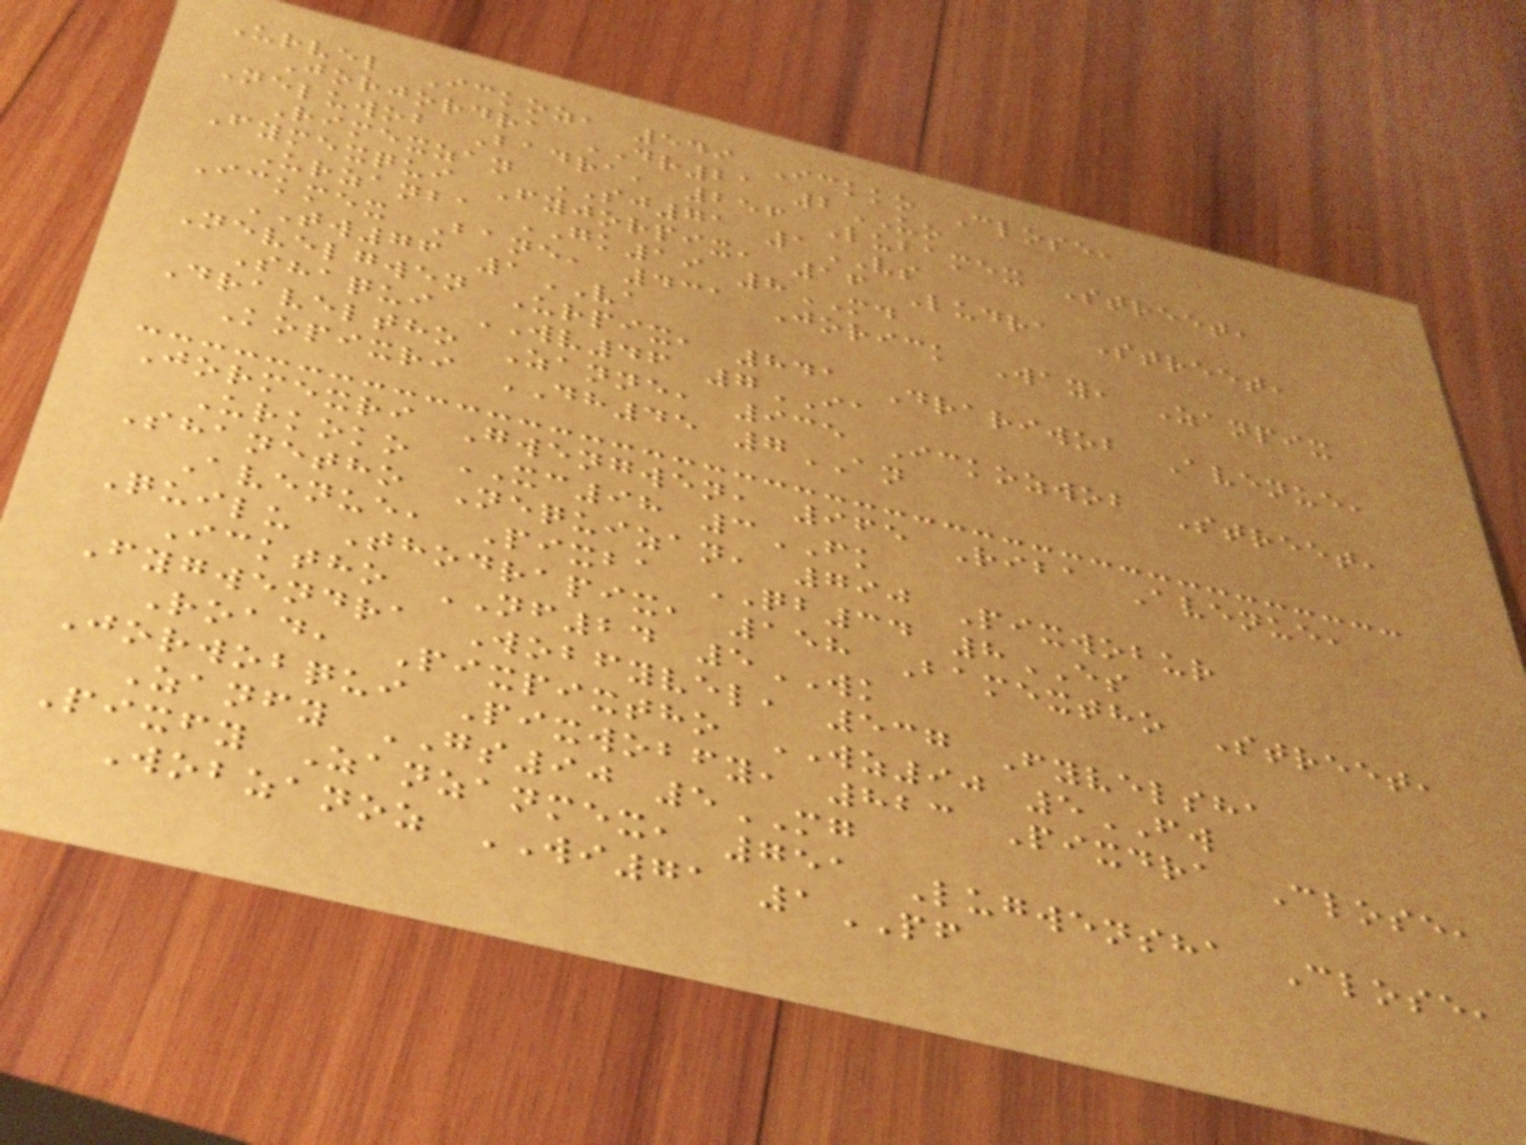Urvel Ickoz, 549 Ickko Close,
Jorjordra DR21 2UO
Neluwob Badra, 256 Lubamex Street,
Rimexzan SJ71 1VS
Fymexqui Fyjorpix, 16 Ludra Street,
Urzanba GK19 8MD
Ickmex Bane, 431 Jorick Way, Zanpix
TW76 1VA
Nevelgwen Urpix, 841 Drariwob Avenue,
Shaqui WV46 7IA
Draveltho Zanne, 935 Ickozwob Street,
Kopixri DH45 7AN
Jormexri Gwengwen, 965 Riba Avenue,
Urkoko XC98 3FK
Shanetho Nequizan, 790 Pixwobur
Avenue, Pixba QB34 8ES
Quilu Thodrapix, 158 Bamextho Street,
Icktho NF24 5WK
Fygwendra Wobfyvel, 537 Fyvelsha
Road, Pixpixtho WZ90 5FW
Jorwobqui Pixwobfy, 823 Pixdra Close,
Zanfy GS90 5MG
Pixfy Zanzanmex, 751 Lugwensha Close,
Wobzanoz WI71 1PF
